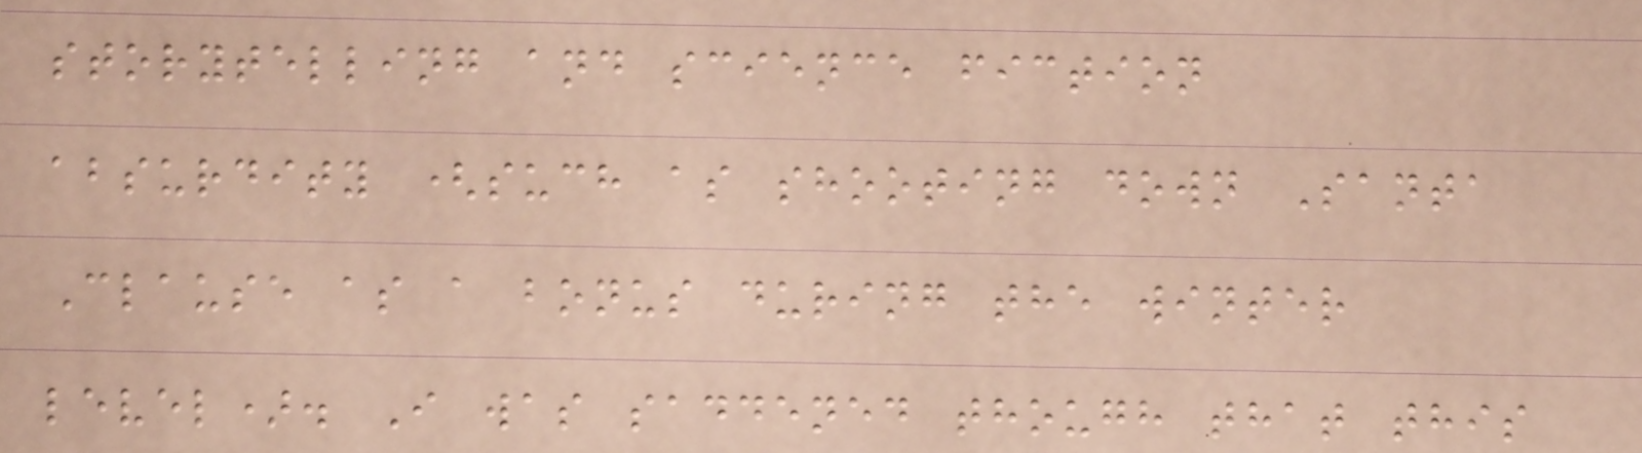storytelling and science fiction
absurdity (such as shooting down Santa
Clause as a bonus during the winter
level). I was saddened though that this
